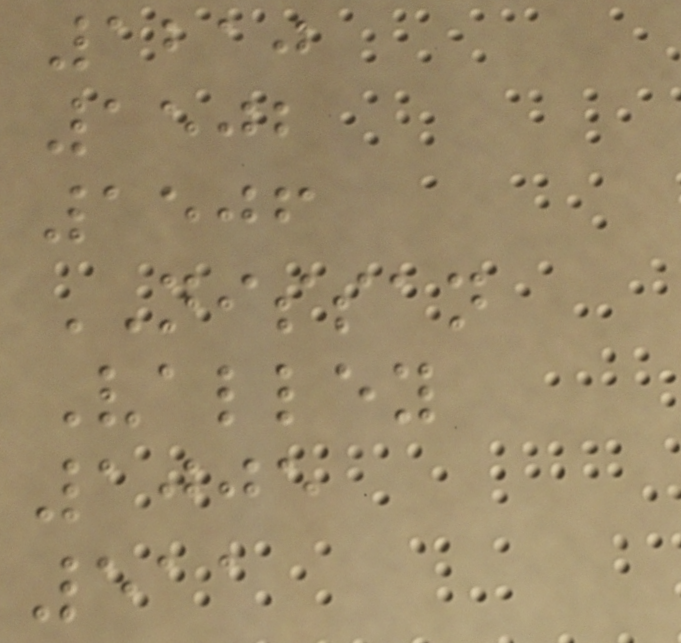1210
1502
1506
NISSAN
Valley
1005
511
